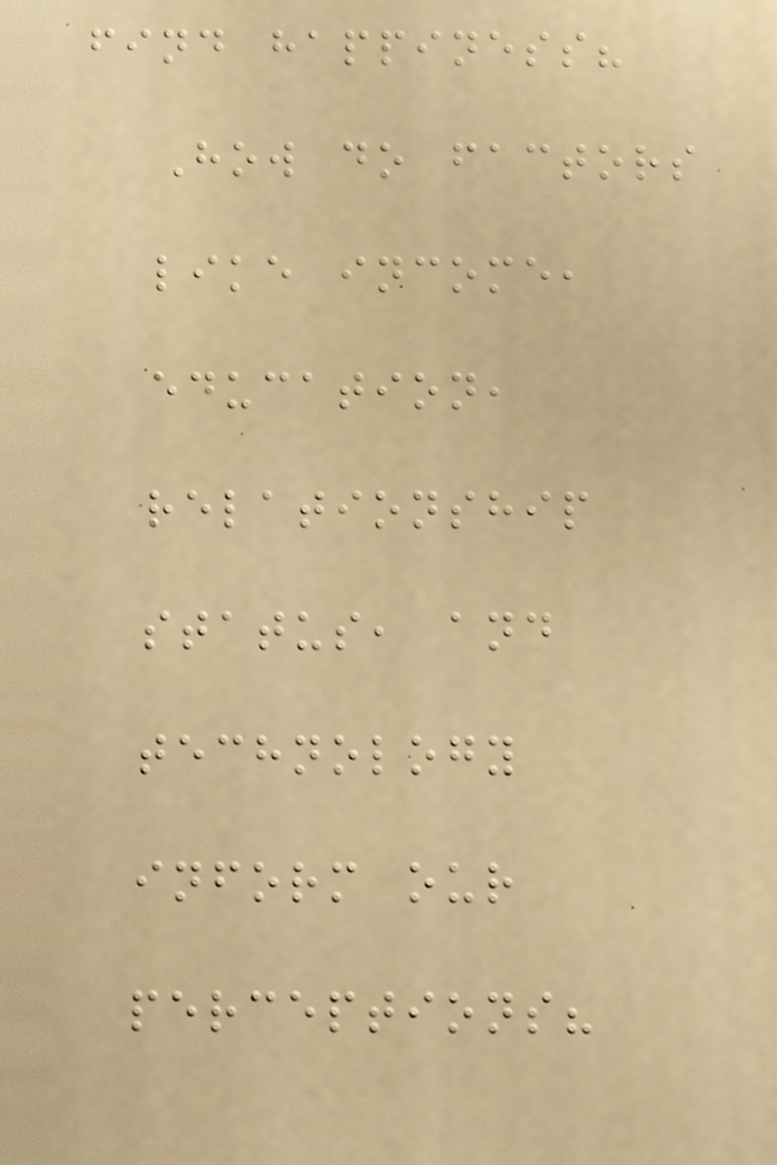find happiness?
How do factors
like income,
education,
relationship
status, and
technology
inform our
perceptions?
